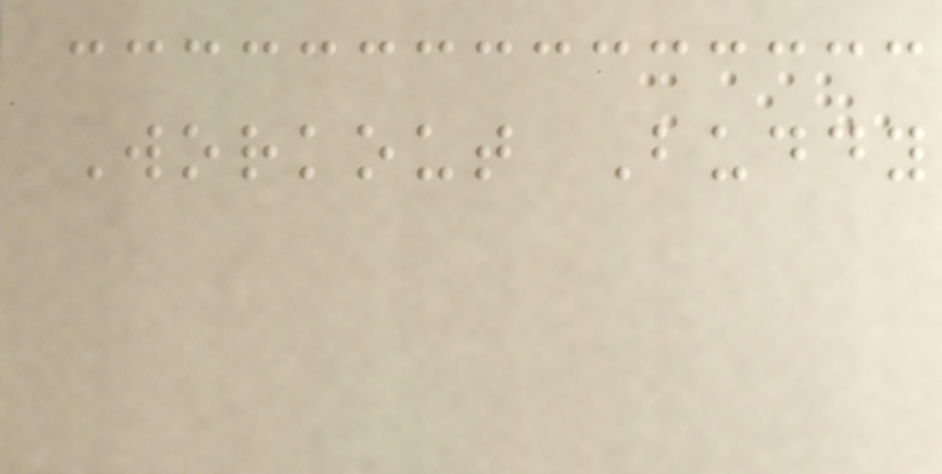Workout Buddy
